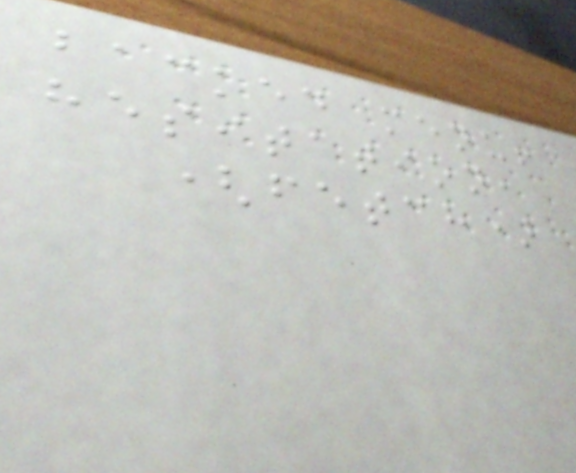backed menu!
hesitation,
(fetch)
